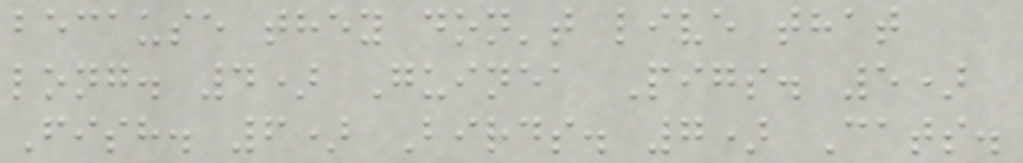because they don't live that
long. 4) Guinea Pigs. 5)
Fish. 6) Birds. 7) Cats.
